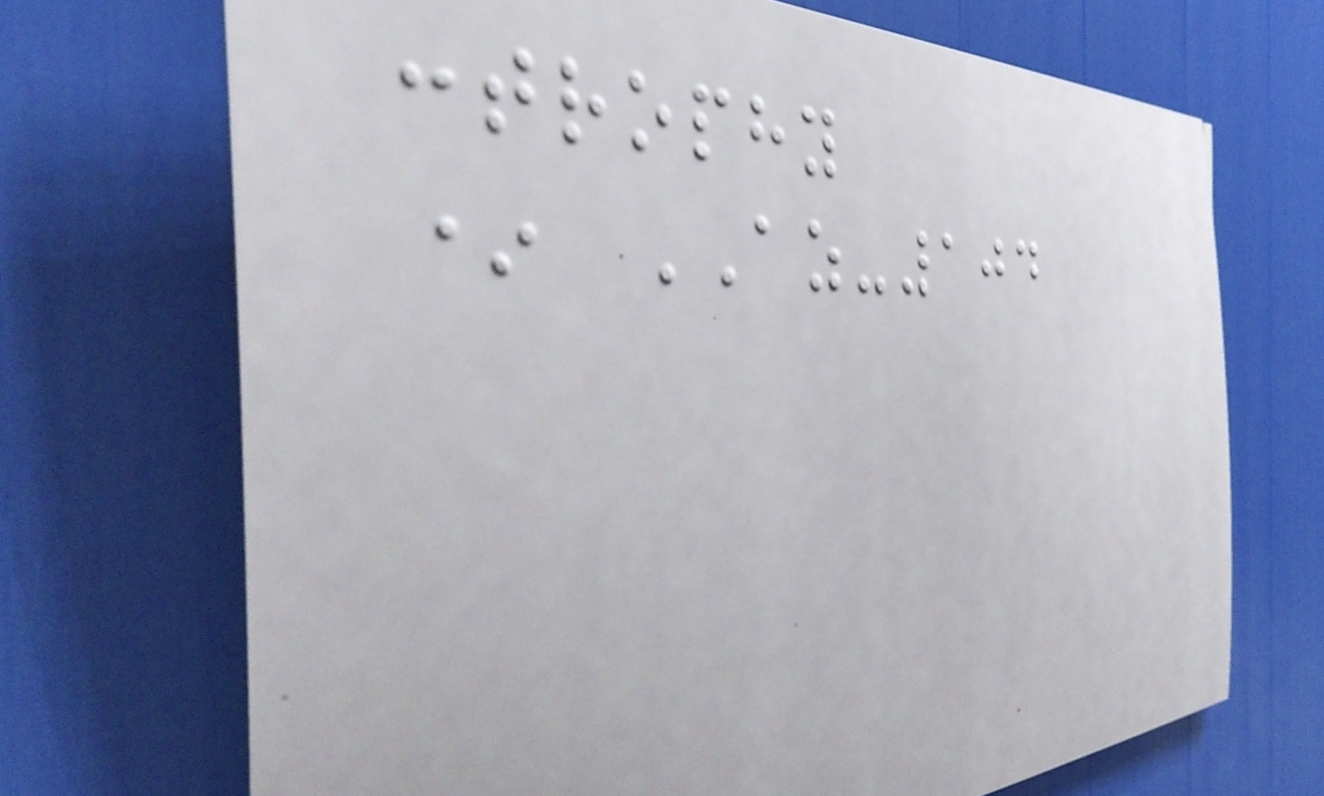:trophy
* AZ-104
